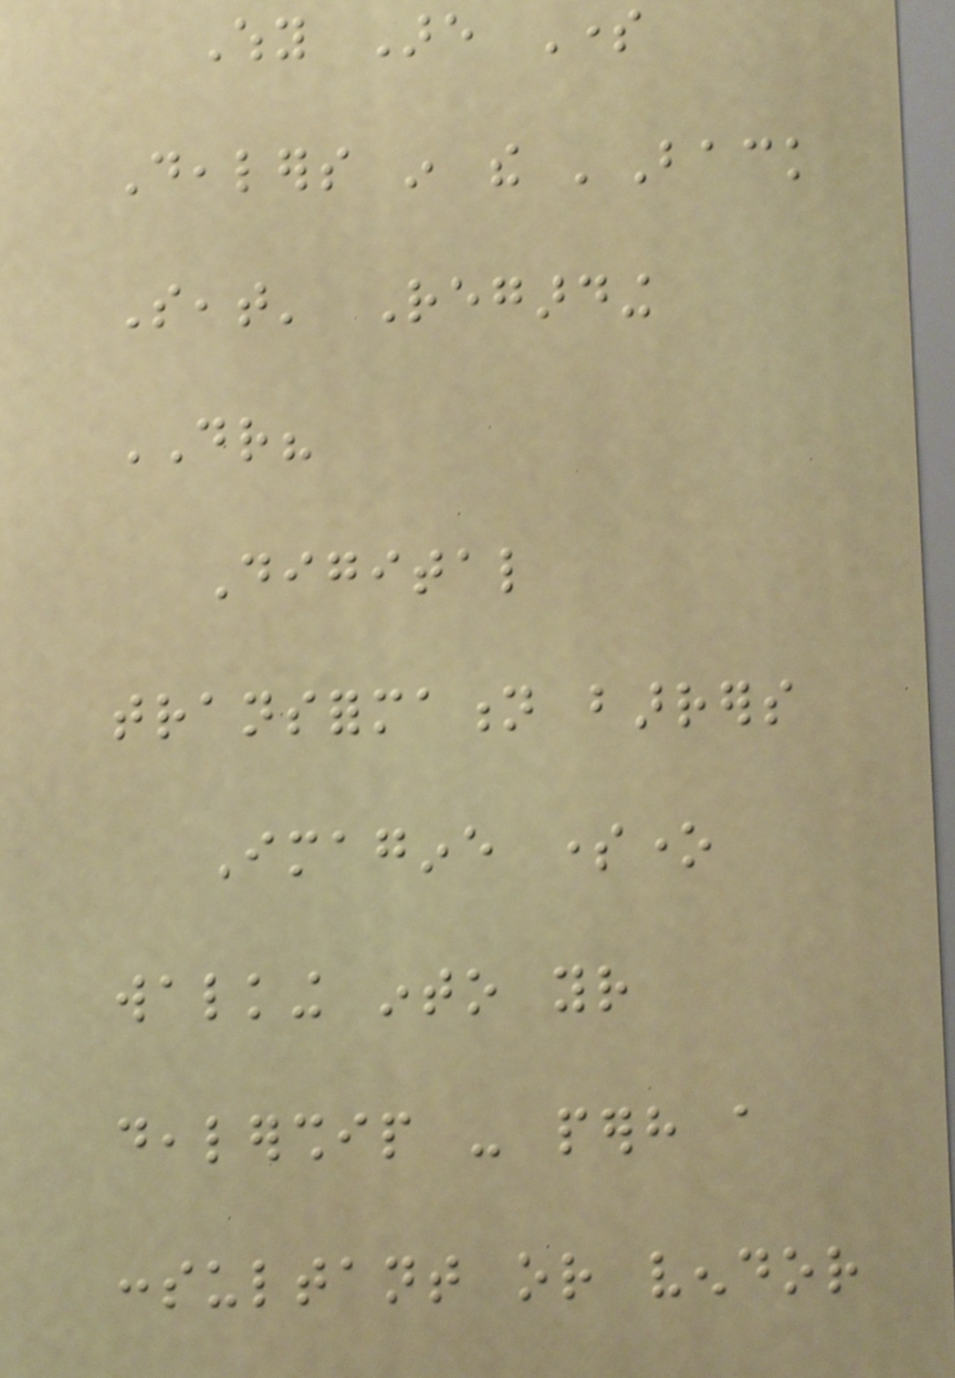Why Are Some
Dealers in the 'Back
Seat' Regarding
DR?
Digital
transformation barrers
Imagine someone
walking into your
dealership - perhaps a
consultant or vendor
